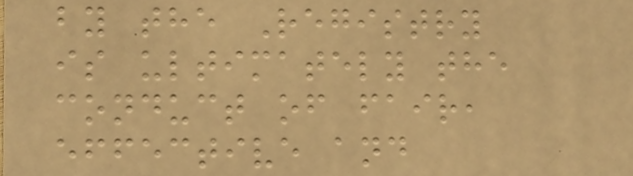by the Registry
is ultimately the
conduct of fair,
effective and
